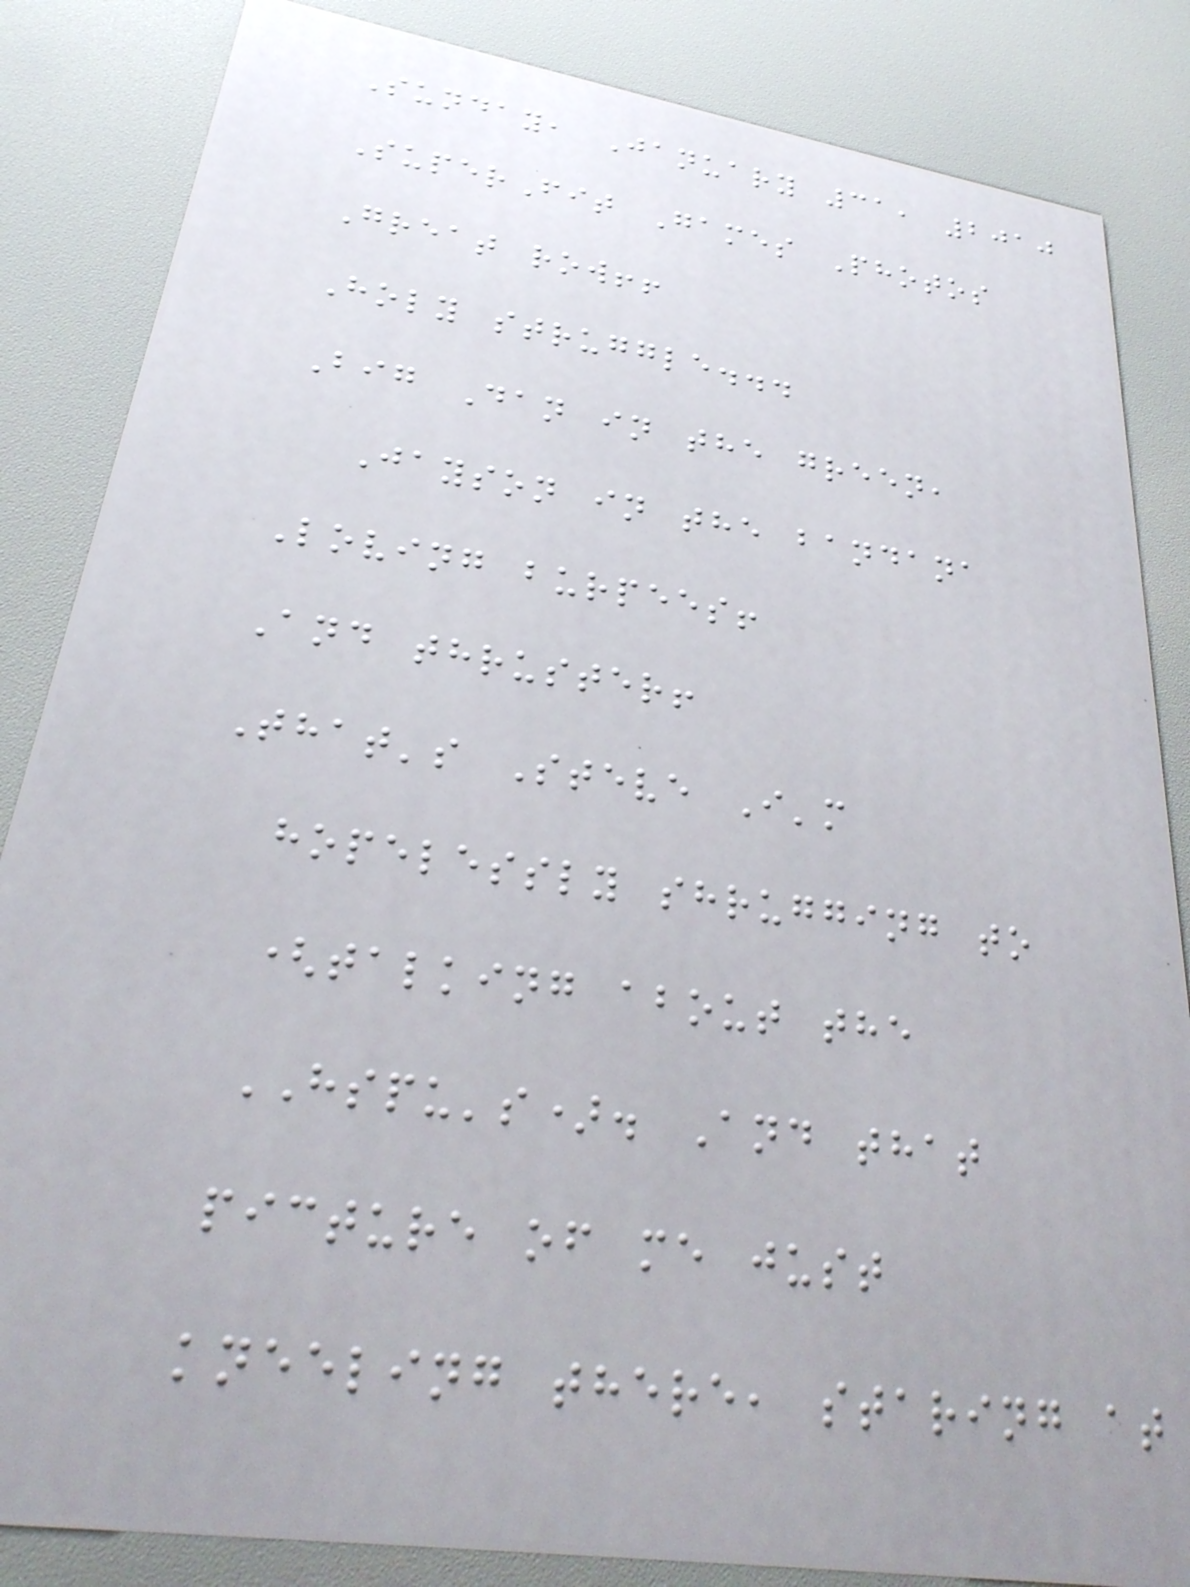Sunday, January 31, 2010
SuperFit Games Photos
Great row!!
Holy struggle...
Big Dan in the green,
Jayson in the bandana
Loving burpees!
And thruster!
That's Steve I'm
hopelessly shrugging to
(talking about the
HSPU's). And that
picture of me just
kneeling there, staring at
